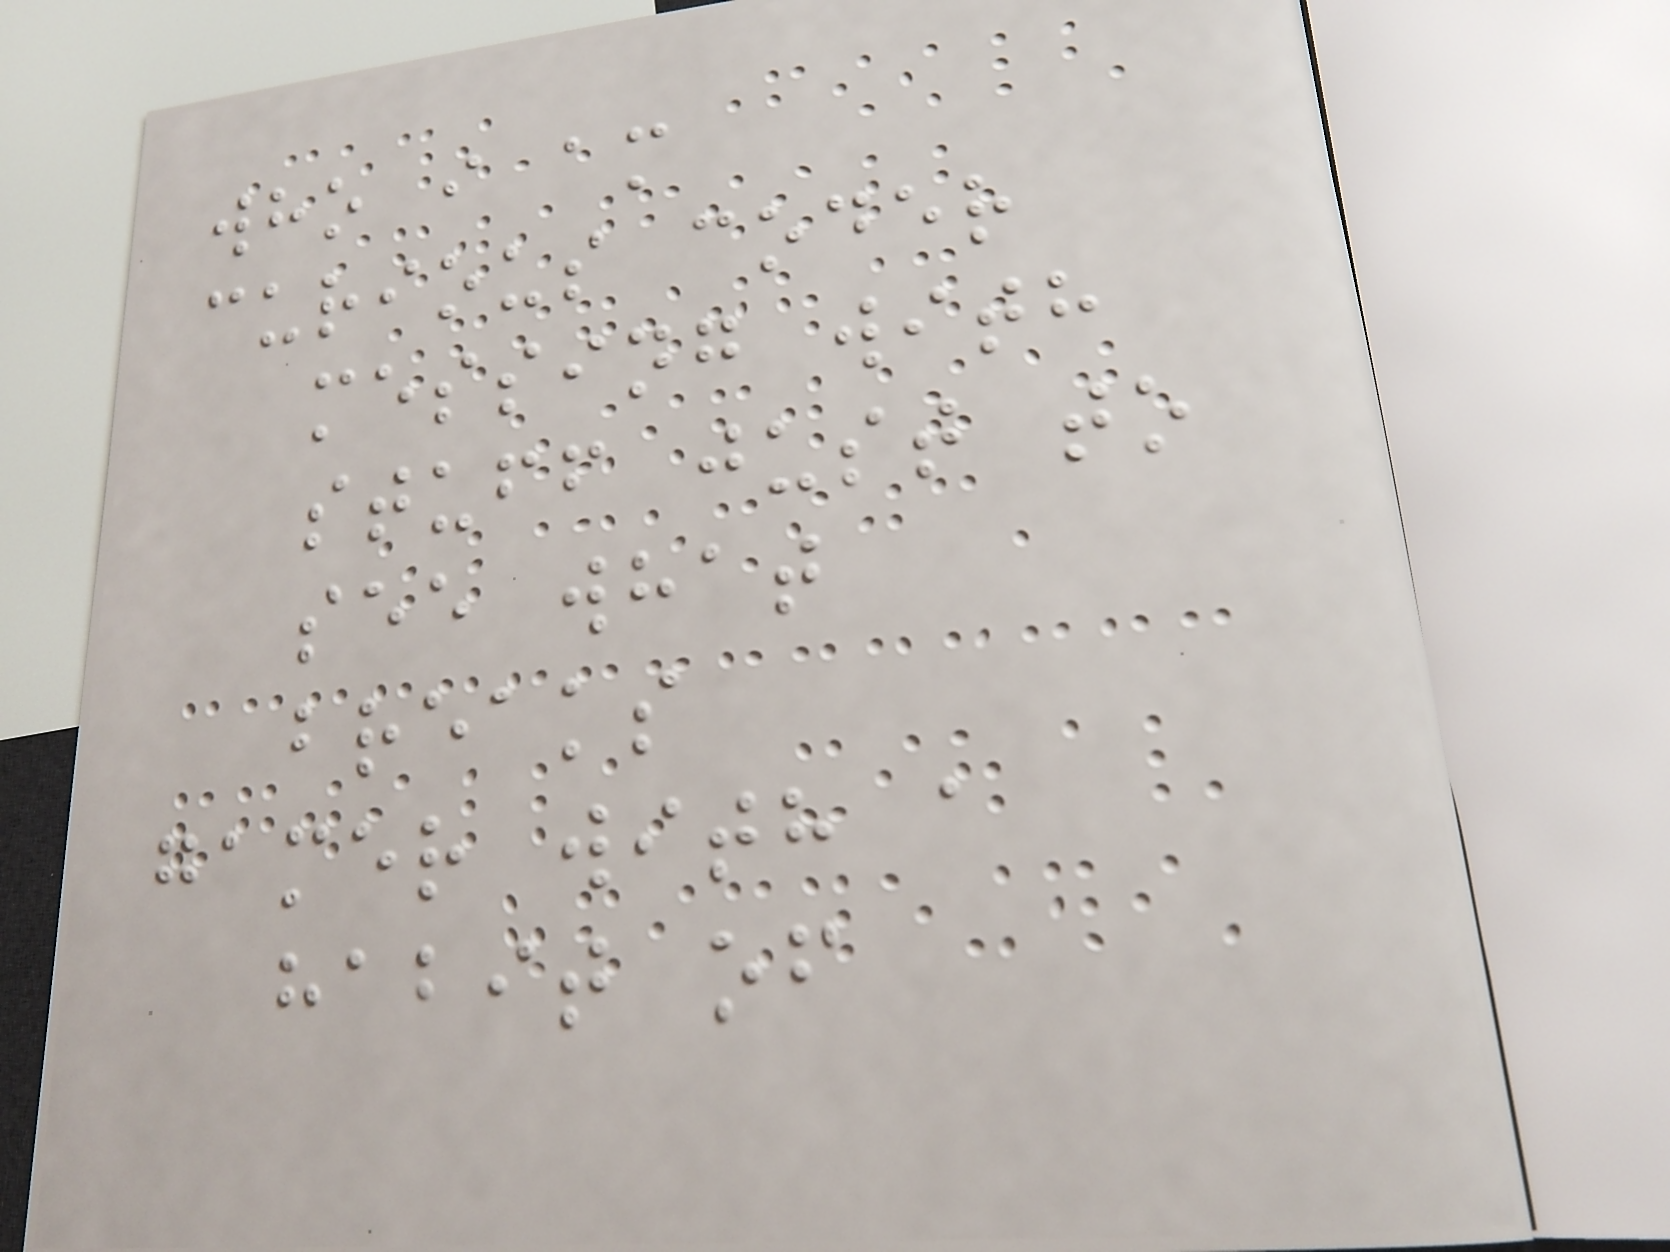who i am
curious coder
messing with
stuff just to
see what
breaks
gamer with a
habit of
